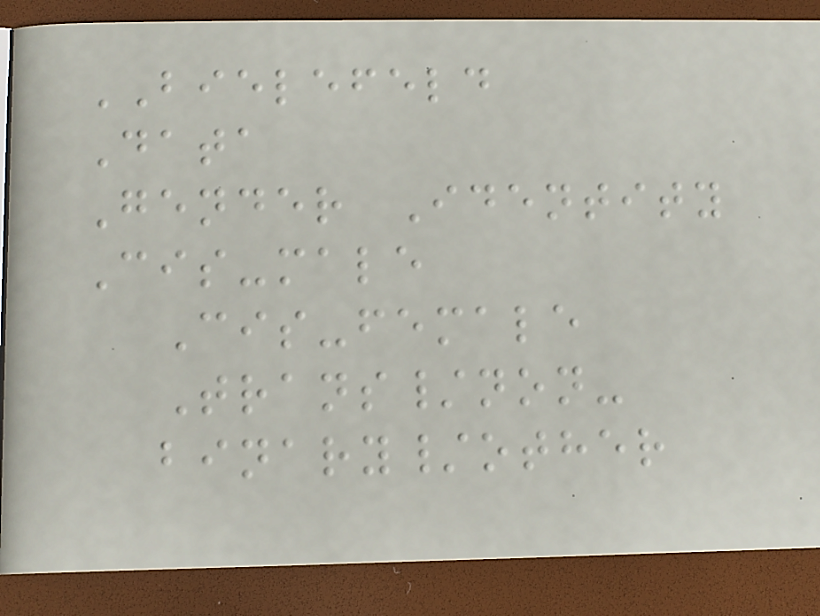BIELEFELD
Data
Gender Identity
Cis-male
Cis-female
Trans/non-
binary/other
